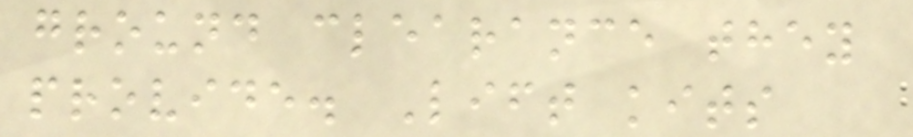ground clearance they
provide. Lift kits
